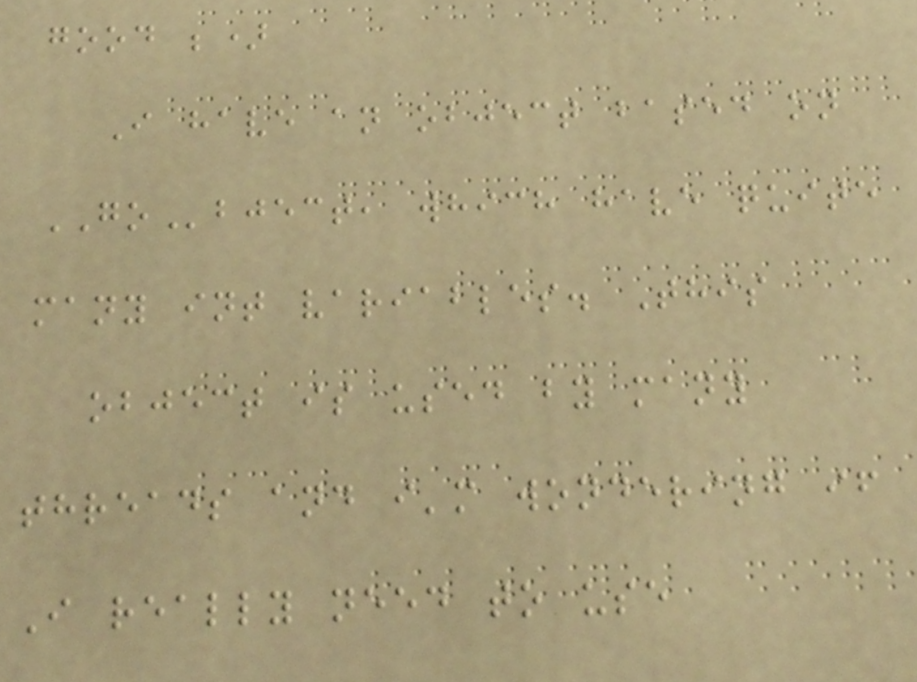good ;)
I have an object based on
GObject, which have quite
many int variables. This
object is used by many
threads and i'm wondering if
I really need to use
